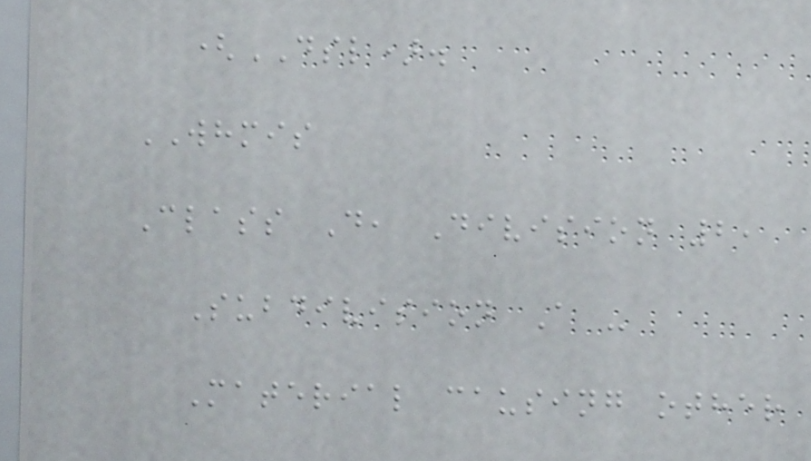(DSL).
WHMIS
Class D, Division 2,
Subdivision A -
Material causing other
